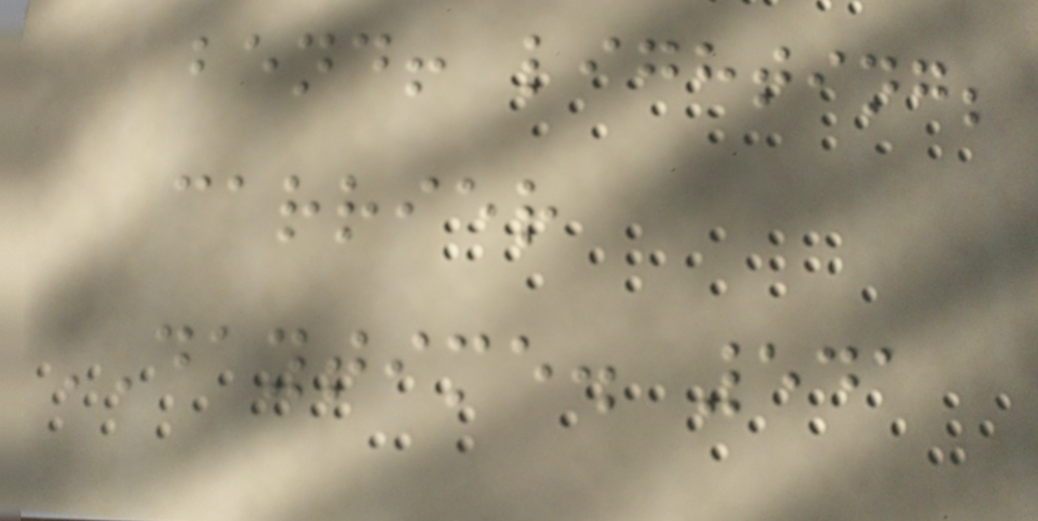bend! lighting;
carrier
DAYTIME. 541
